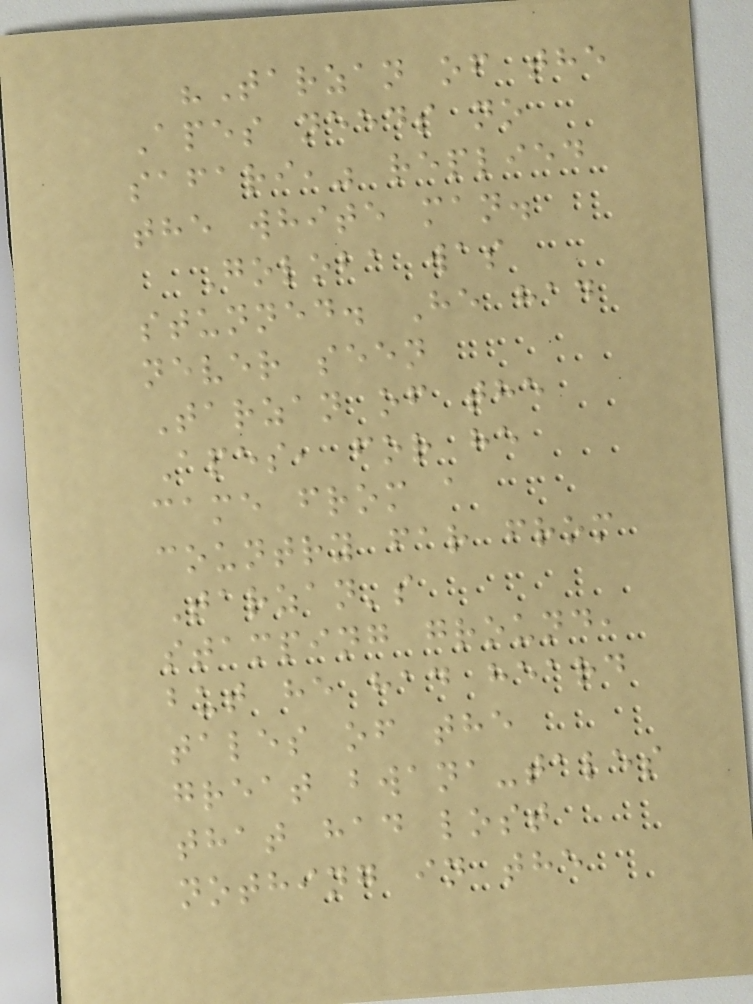"Tarzan of the
Apes needs no
safari," replied
the white man.
Goloba was
stunned. He had
never seen
Tarzan of the
Apes, for he
came from a
country far from
Tarzan's
stamping ground,
but he had heard
tales of the
great bwana-tales
that had lost
nothing in the
